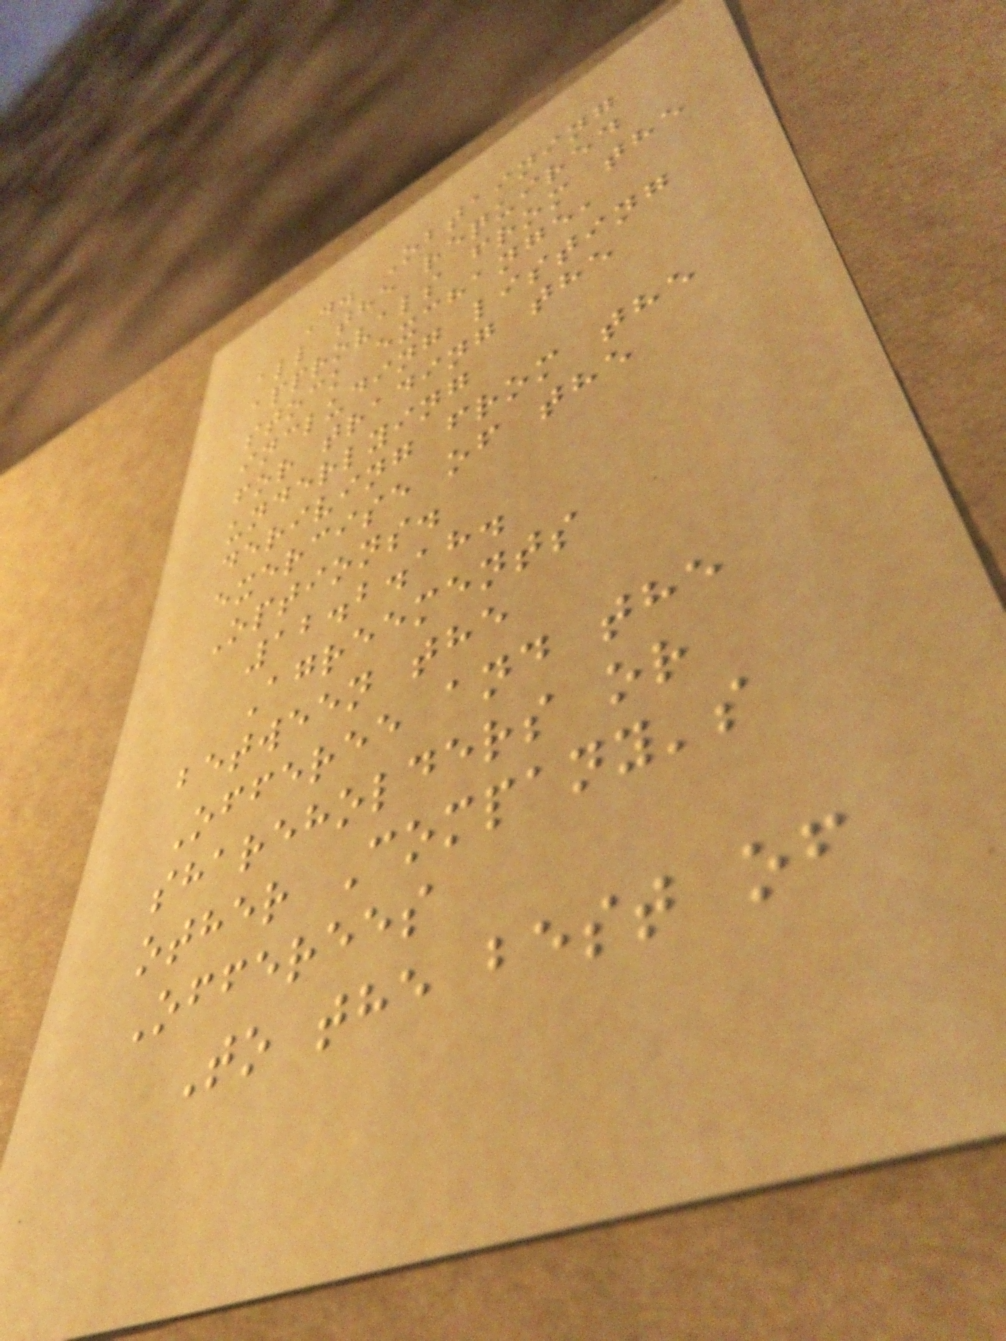D. Obtaining
all the required
approvals from the
stock exchange,
including listing
for trading the
underlying
deriving from the
exercise of the
Options.
12.2.18.
Agreements
between the
Offeree and the
shareholders or
other Company's
Offerees
To the best of
